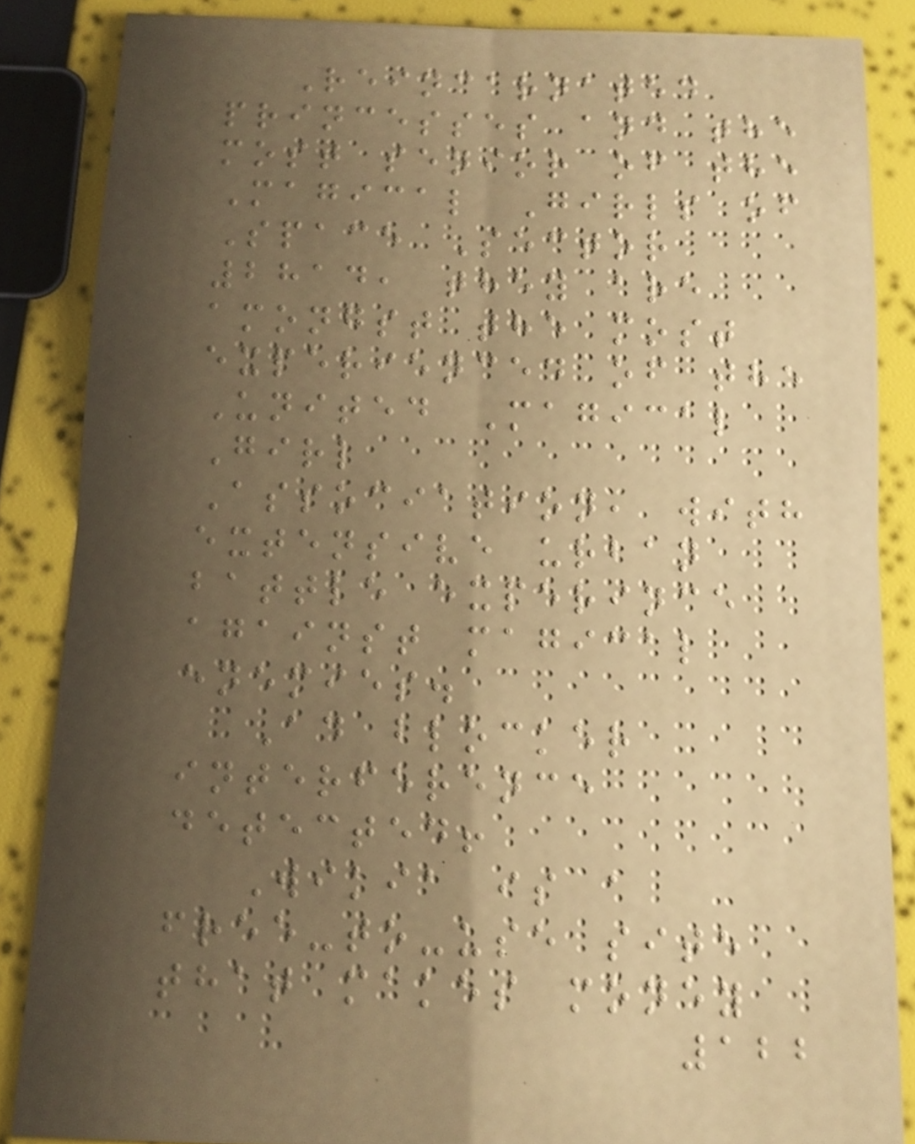Reincarnated
princesses and the
most senior of the
Magical Girls of
Space Sector
2814, they are
amongst the most
experienced of the
United Magical
Girl
Association, with
extensive urban
battle experince
against magical
enemies.
Ad blocker
interference
detected!
Wikia is a
free-to-use site
that makes money
122
